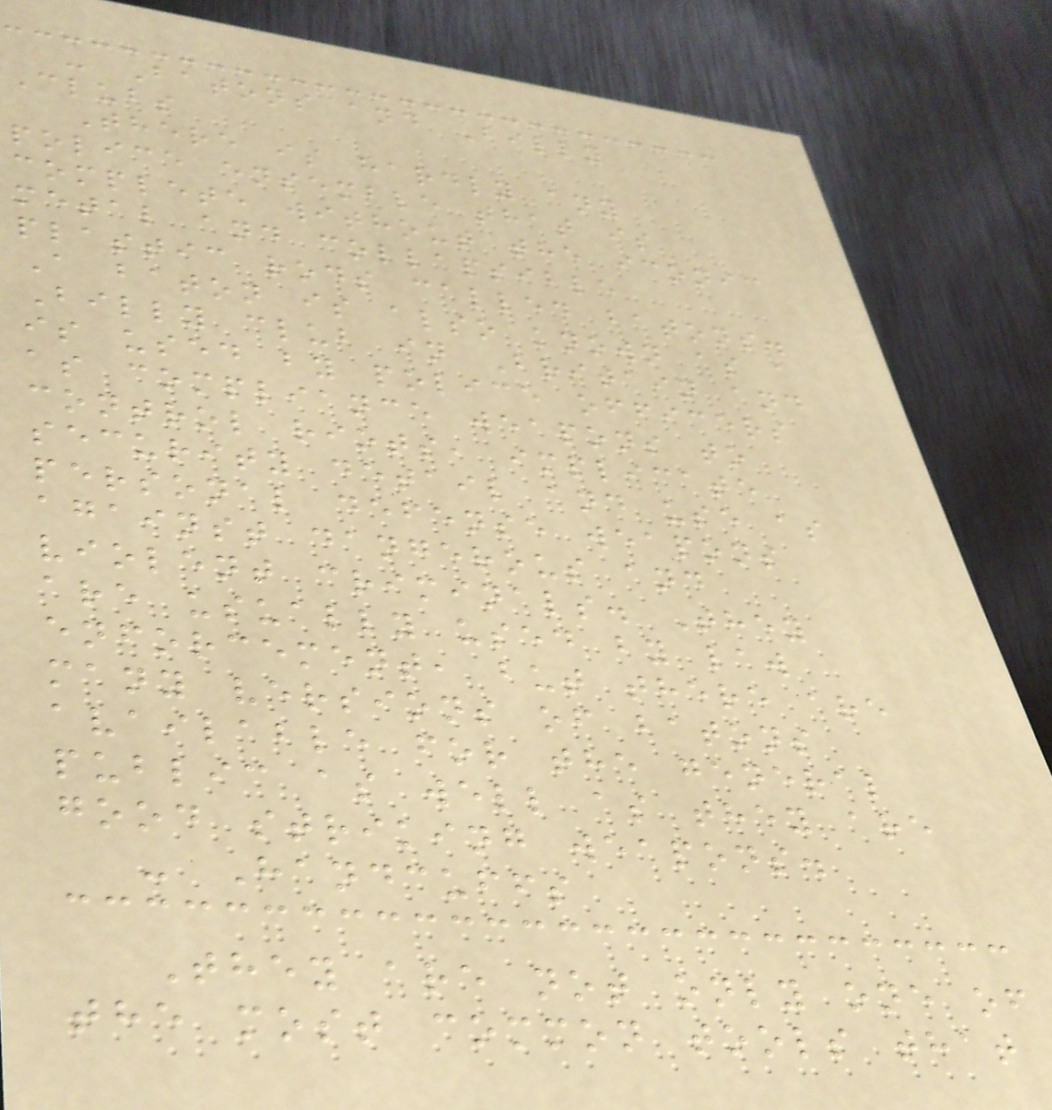- Batons and Billy
Clubs
There is hardly any
police ensemble that is
complete without the iconic
metal and collapsible
plastic rods called batons.
A baton is also known as a
Billy club in Britain and
is used by police officers
as compliance weapons to
control riots, implicate
security detail and use as
personal defense weapons
against dangerous and
violent criminals. They
are usually used by law
enforcement, but there are
many versions of batons
available for the general
public as well as they are
good striking weapons.
- Handcuffs
They are not only one of
the most common tools that
